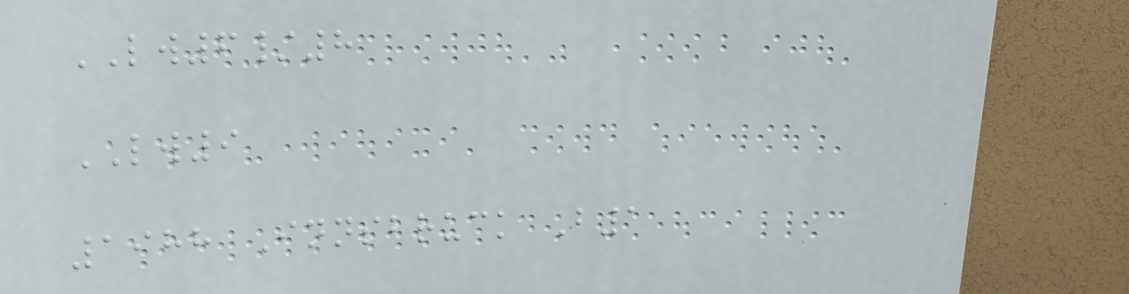LW6/8
LW9
1988 Innsbruck B1
